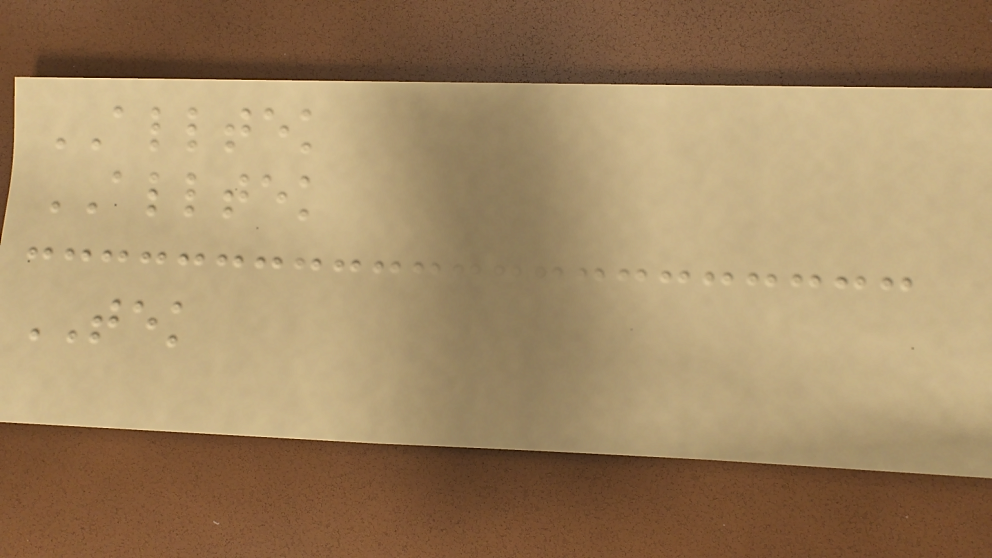ALLTEK
ALLTEK
TEK
